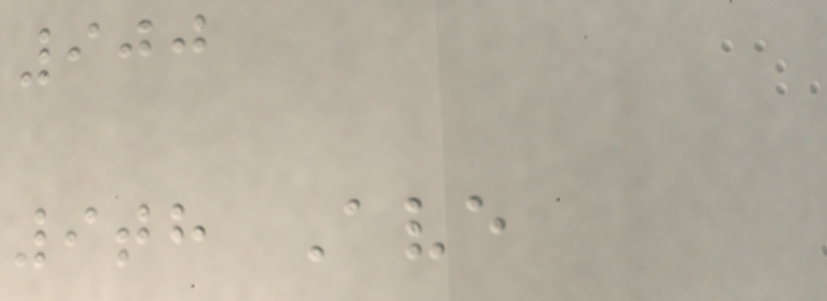900
9th Ave
